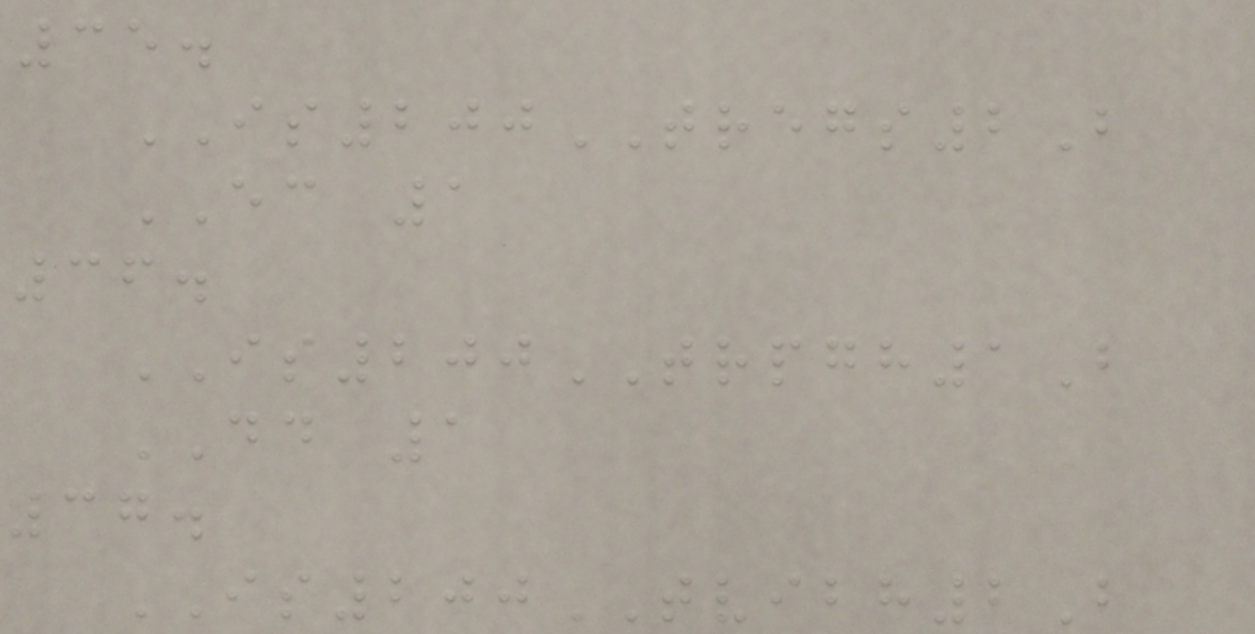35.
IS200TREGS2B
EC 1
36.
IS200TRPGH1B
DD 1
37.
IS200TVIBH2B
